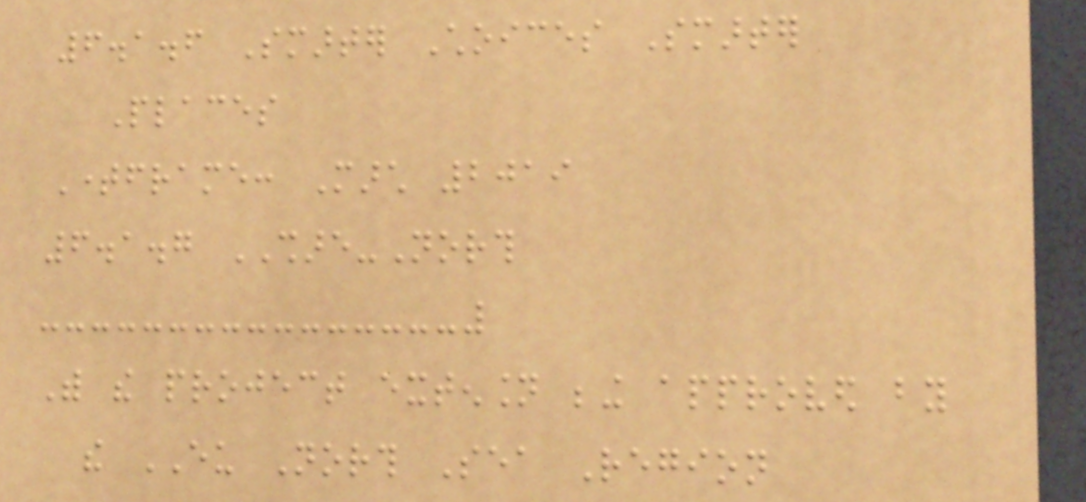6.1.6 Smarter Choices Smarter
Places
Timeframe: March 2019
6.1.7 SHARE-North
With the project extension being approved by
the EU North Sea Region
